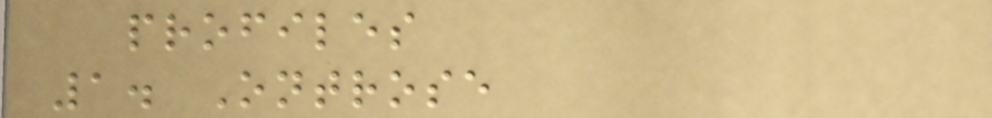profiles
1. Ontrose
